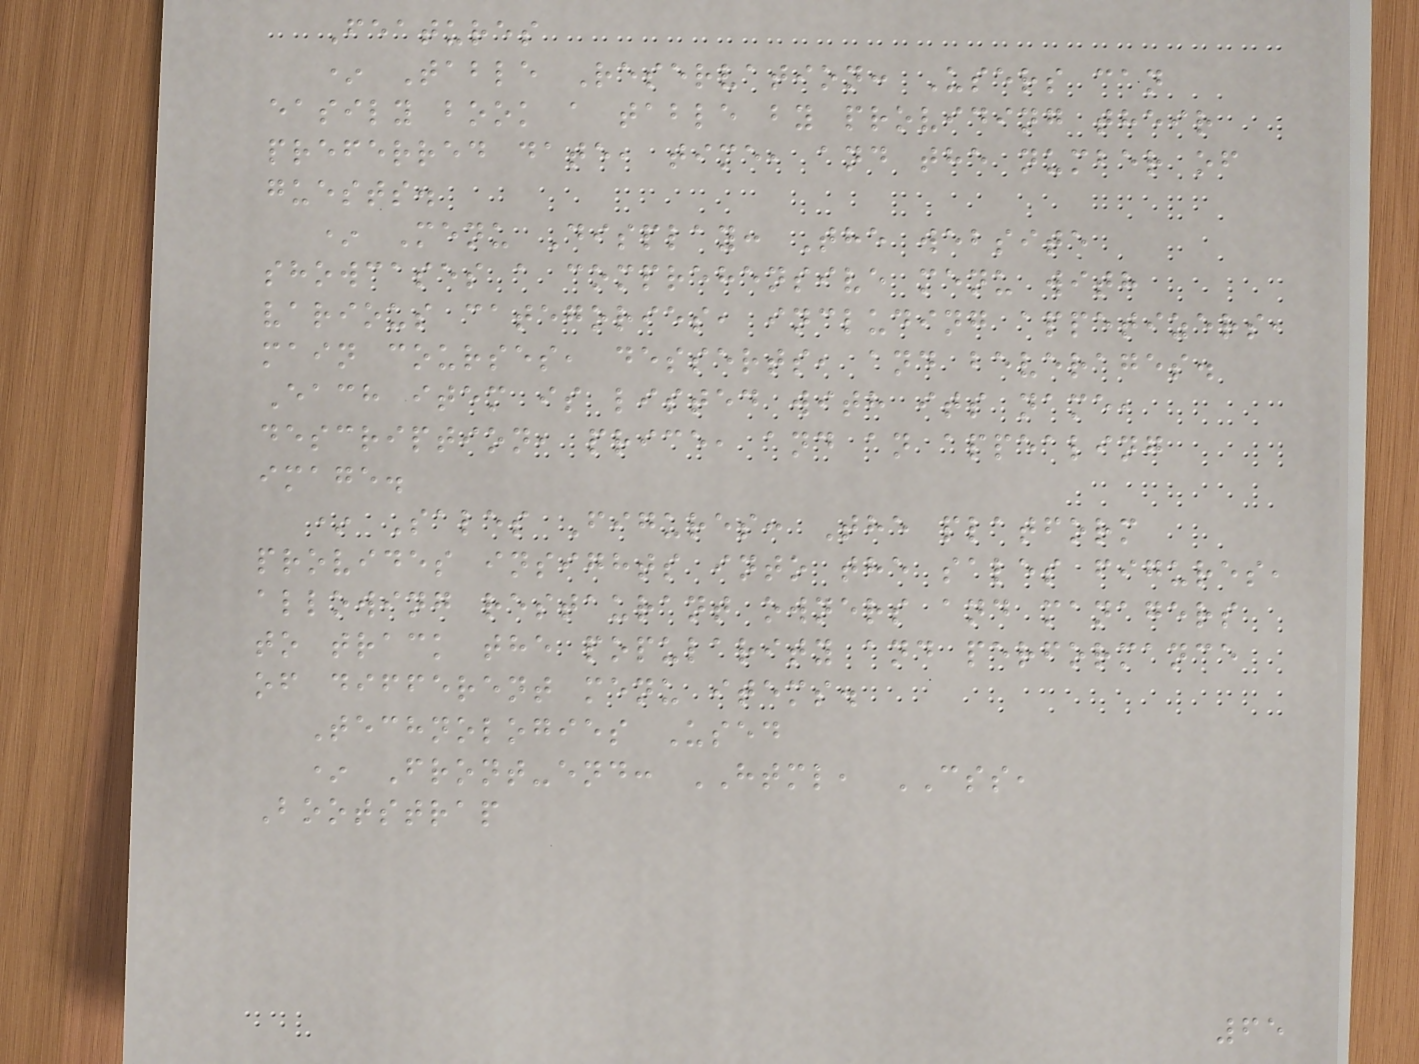Features
* Table Reservation: Users can
easily book a table by providing their
preferred date, time, and the number of
guests.
* Menu Display: The website
showcases a comprehensive menu with
various categories, including appetizers,
main courses, desserts, and beverages.
Each item is listed with its name,
description, price, and an appealing
image.
* Sales Figures: The platform
provides insights into the sales figures,
allowing restaurant owners and managers
to track the popularity and performance
of different menu items.
Technologies Used
* Front-end: HTML, CSS,
Bootstrap
65
